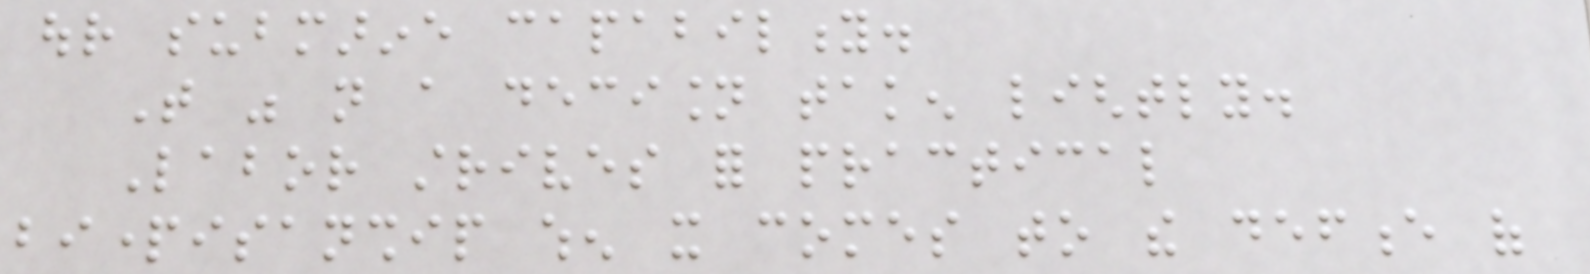our submarine capability.
That was not a decision taken lightly.
Labor strives for practical
bipartisanship when it comes to the defence of
